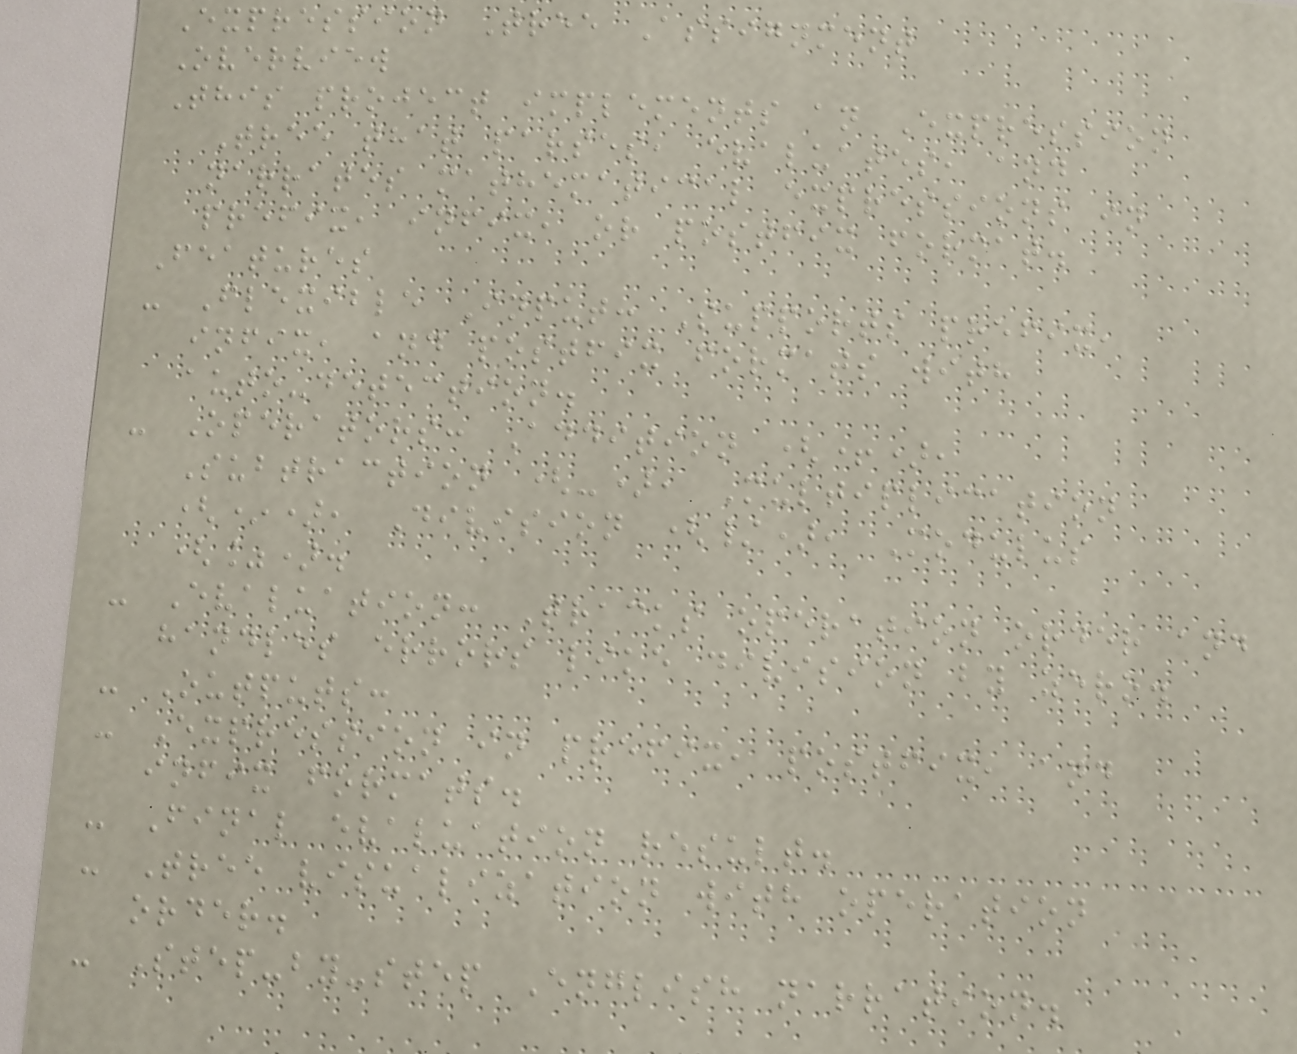Expression Tree Assignment
Overview
This project implements an Expression
Tree that parses, evaluates, and
narrates mathematical expressions in
prefix, infix, or postfix format.
Features
- Flexible Input: Supports prefix,
infix, and postfix formats with
auto-detection.
- Operators: Addition (+),
Subtraction (-), Multiplication
(*), Division (/), Modulus
(%).
- Evaluation: Tracks operation order and
handles errors like division by zero.
- Outputs:
- Expression in prefix, postfix, and
infix formats.
- Final evaluation result.
- Tree visualization with operation
order.
- Step-by-step English narration.
